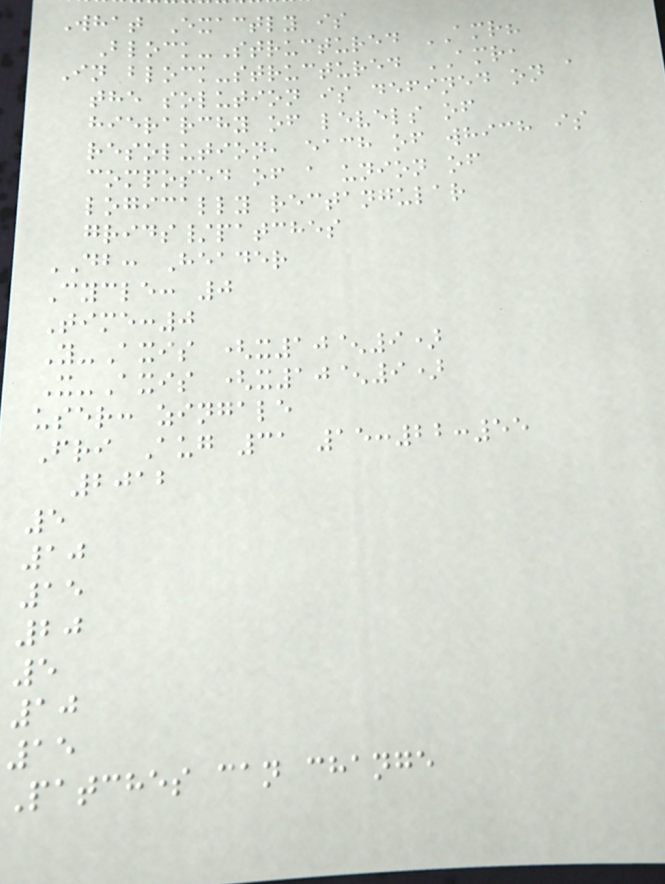What Exactly is
Block-Structured AMR?
In block-structured AMR,
the solution is defined on a
hierarchy of levels of
resolution, each of which is
composed of a union of
logically rectangular
grids/patches
DB: Header
Cycle: 0
Time:0
Y-Axis (x10^9)
X-Axis (x10^9)
user: zingale
Fri Aug 31 15:22:55
2012
5
10
15
20
5
10
15
Patches can change
